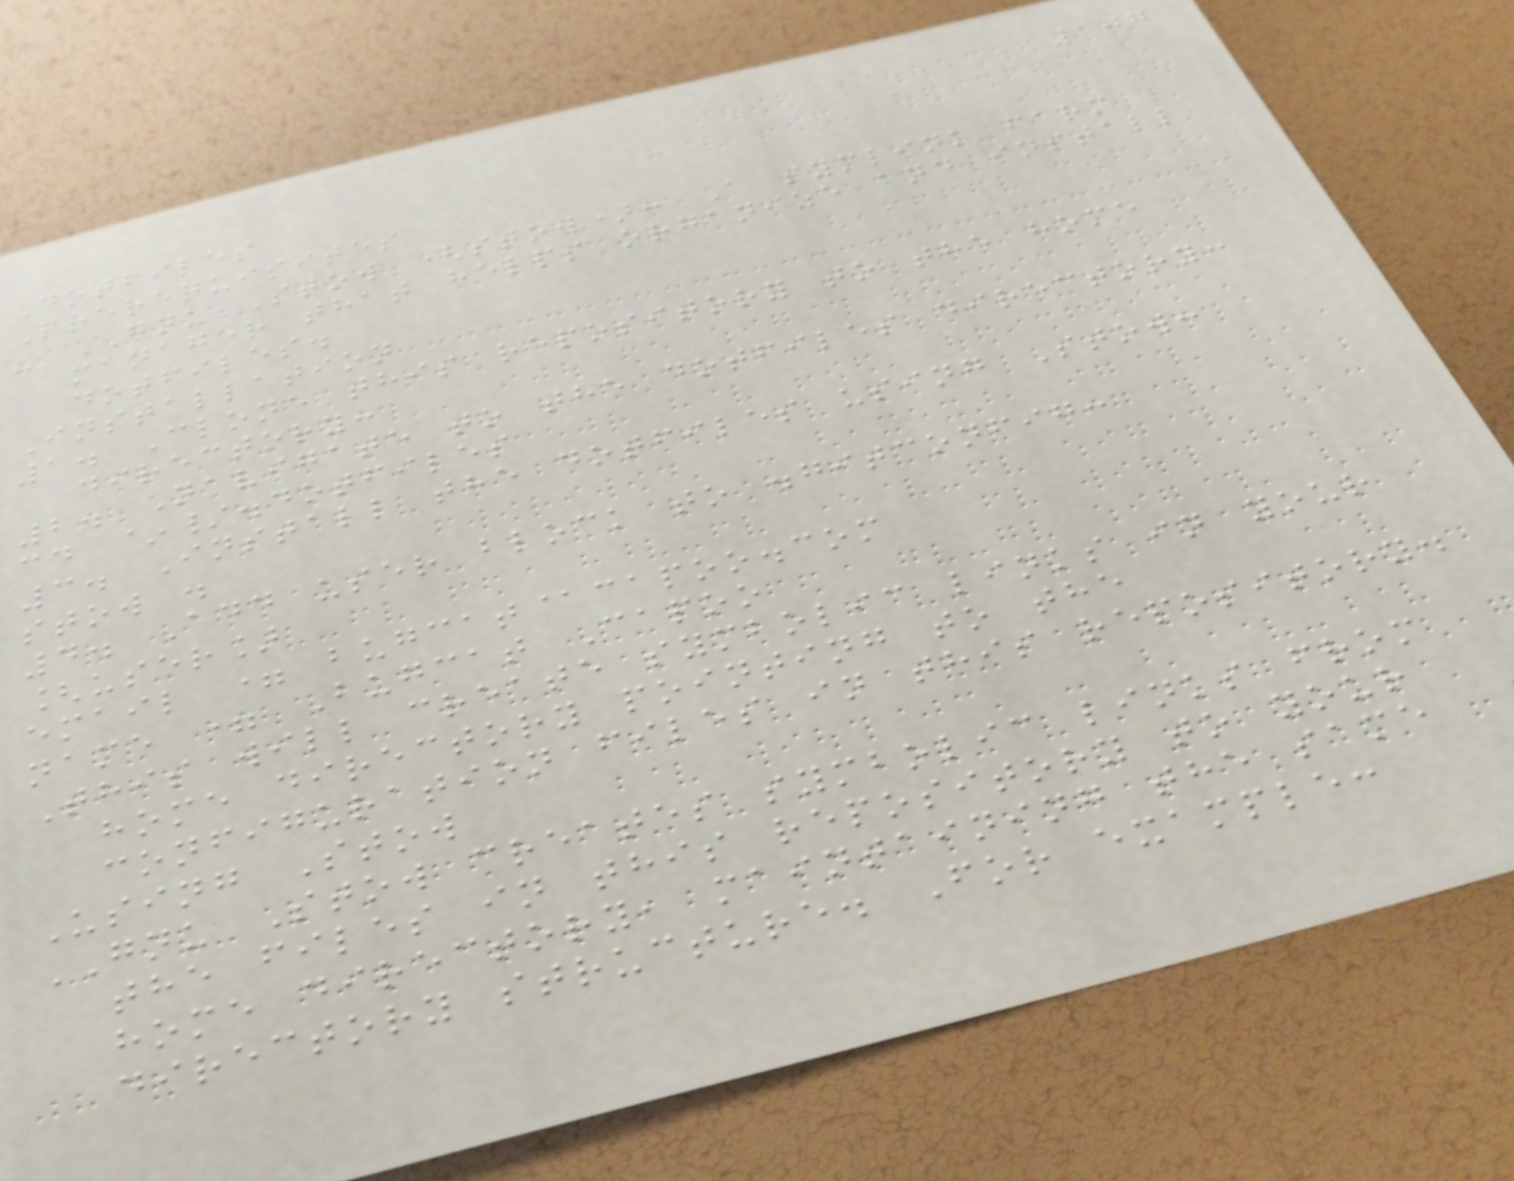107
Dotfiles
Prerequisites
- GNU Stow (stow): A symlink farm
manager that helps organize and install
dotfiles.
Installation
1. Clone this repository to the home
directory:
2. Navigate to the dotfiles directory:
cd ~/.dotfiles
3. Install the dotfiles using Stow:
stow .
4. Add user block to .gitconfig:
[user]
email = bugcat@capoo.com
name = Bugcat Capoo
This will create symbolic links in your
home directory pointing to the
configuration files in this repository.
Using Stow
GNU Stow creates symbolic links from
the files in this repository to your
home directory, maintaining the same
directory structure. For example:
